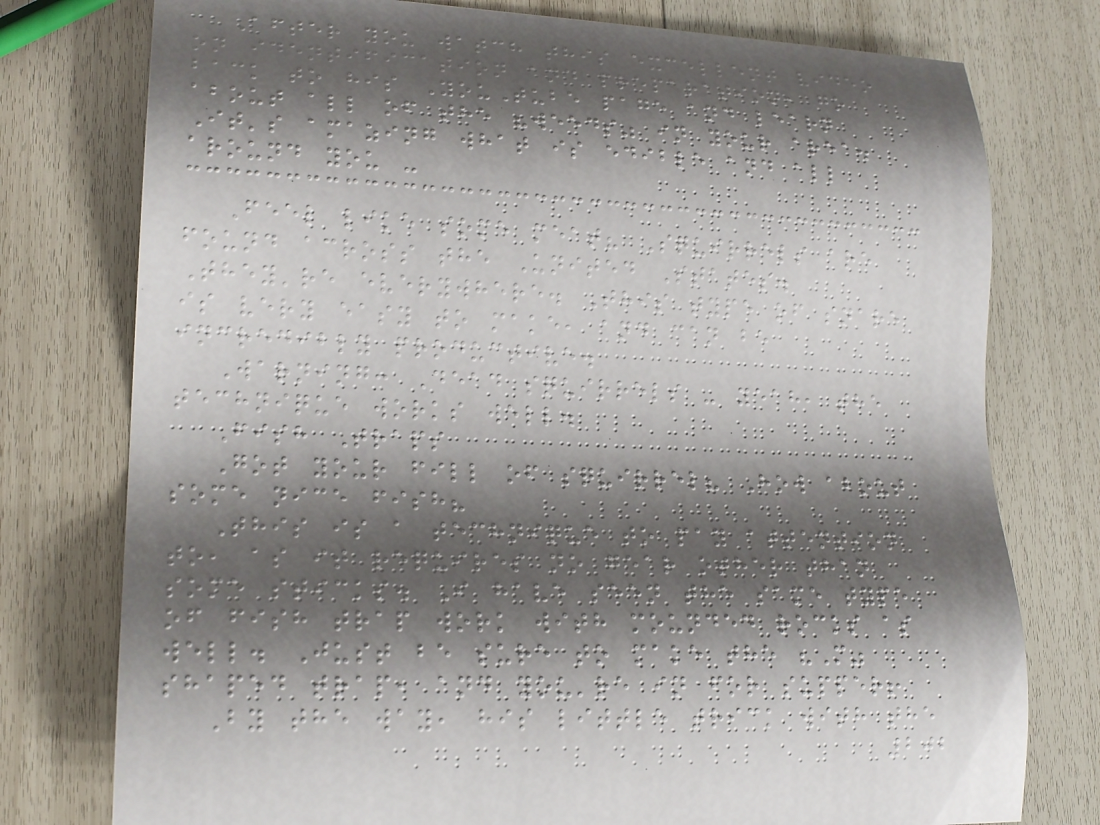After you watch this excellent video
on identification and preparation, go
back to his YouTube page and learn
about all of the "weeds" in your area.
It's amazing what is edible and all
around you -
Feel like some meat? Squirrels are
found across the United States.
They're everywhere. This type of snare
is very easy to make, and can be
incredibly productive.
Warning: Dead squirrels - yeah, the
technique works well.
Fish Traps
Got your fill of squirrel? How about
some nice fish?
This is a technique to pay attention
to, as it requires no gear other than
some sticks. I have seen the same type
of fish trap work with mounded rocks as
well. Just be sure to make the "M"
shaped trap, and you're in for supper!
By the way, his little trick with the
202
